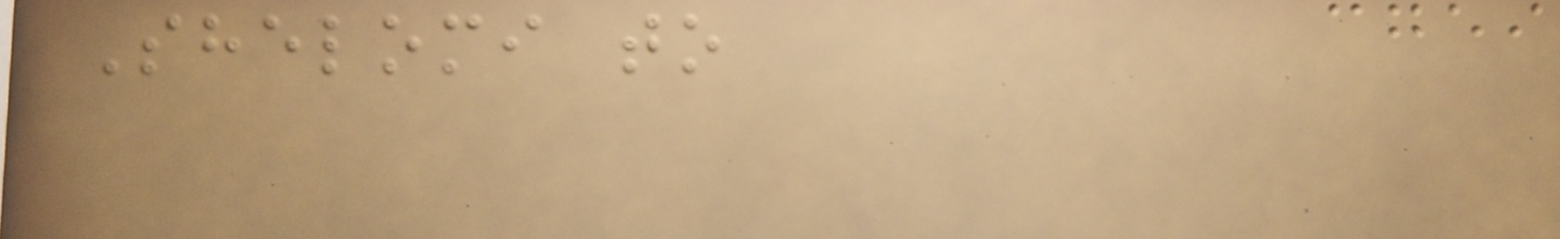Shelomi to
